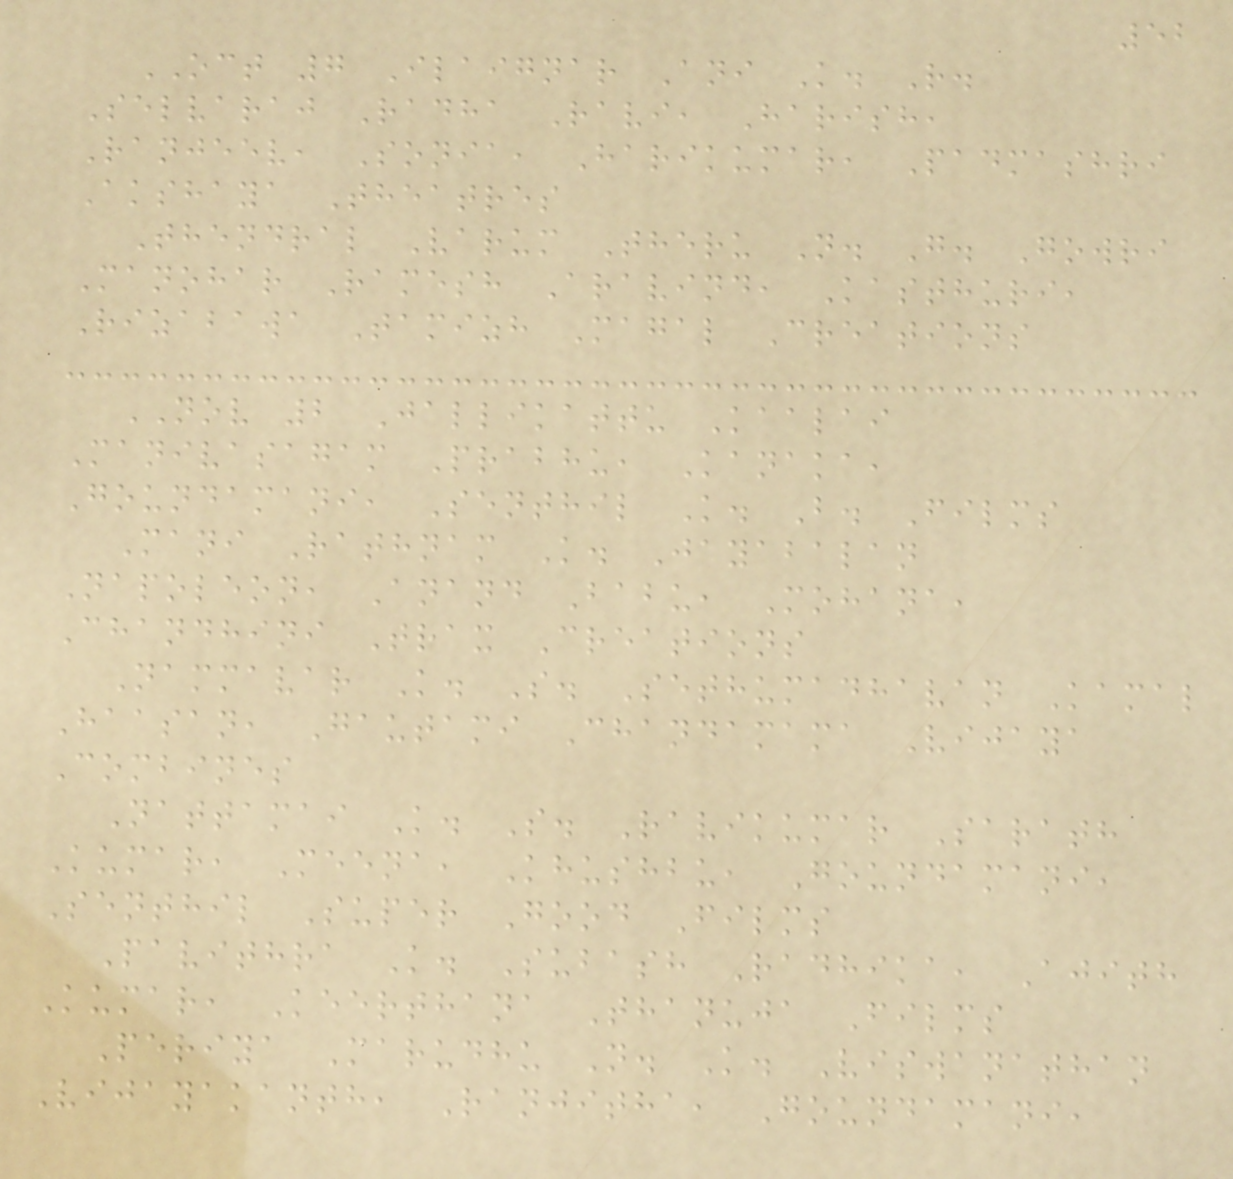52
OCT 7 Ilaignar Ani K. R.
Selvaraj Radha Ravi, Harish,
Ranjeev, Sonia, Harikumar, Padmashri
Akshaya Theatres
Thendral Varum Theru N. G. Gowri
Manohar Ramesh Aravind, Kasthuri,
Rizabawa Tamizh Magal Creations
NOV 2 Jallikattu Kaalai
Manivasagam Prabhu, Kanaka,
Goundamani, Senthil K. B. Films
Mani Rathnam K. Jayabalan
Napoleon, Anand Babu, Mohana,
Chandhini Trax Creations
Nammavar K. S. Sethumadhavan Kamal
Haasan, Gautami Chandamama Vijaya
Combines
Nattamai K. S. Ravikumar Sarath
Kumar, Meena, Khushbu, Goundamani,
Senthil Super Good Films
Pavithra K. Subash Radhika, Ajith
Kumar, Keerthana Thanuja Films
Periya Marudhu N. K. Viswanathan
Vijayakanth, Ranjitha, Goundamani,
